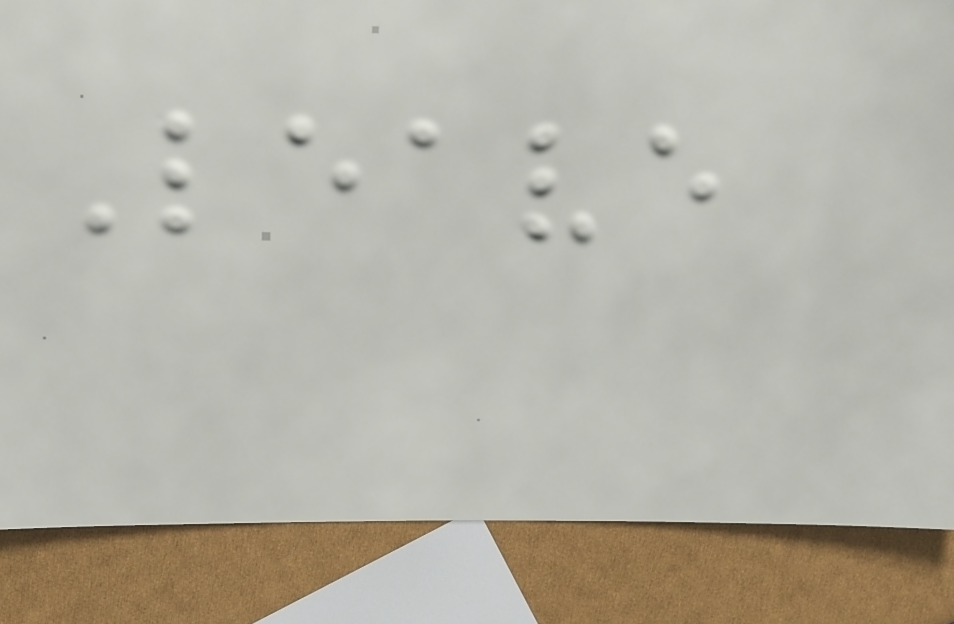Leave
